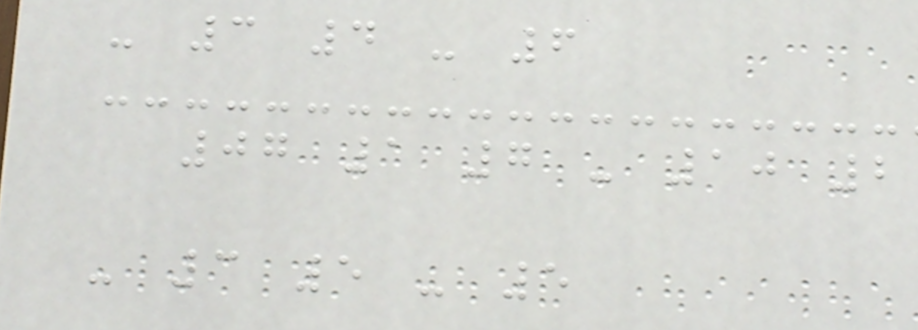- 3 4 - 6
07 1 7 - 10 2
- 3 5 - 5
